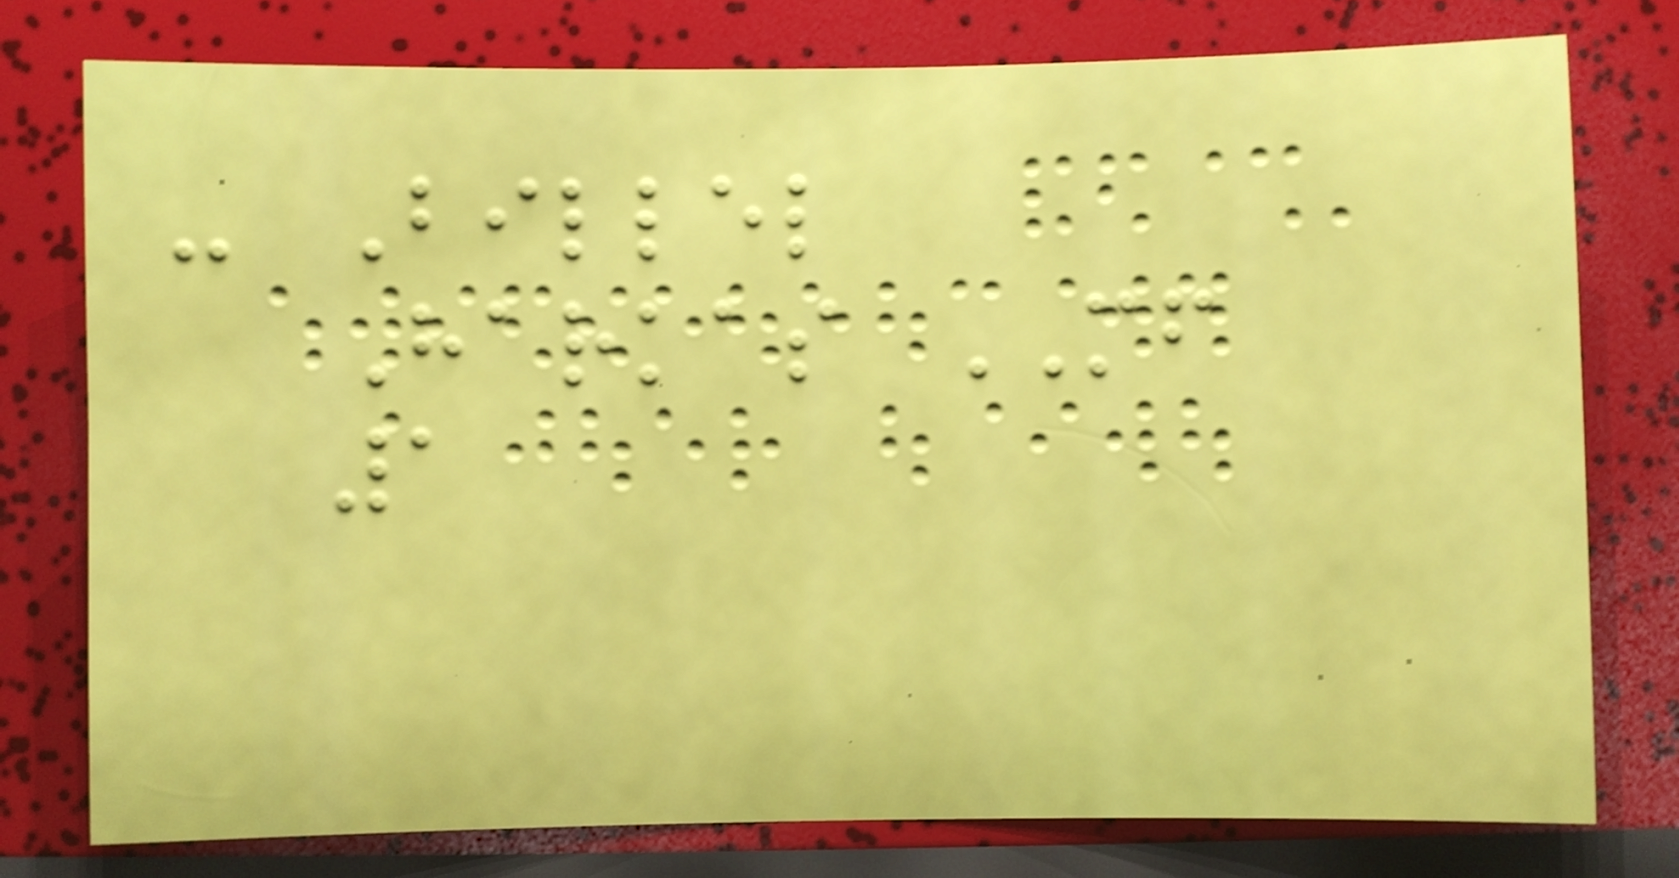- Billel
Harkas MF
1
